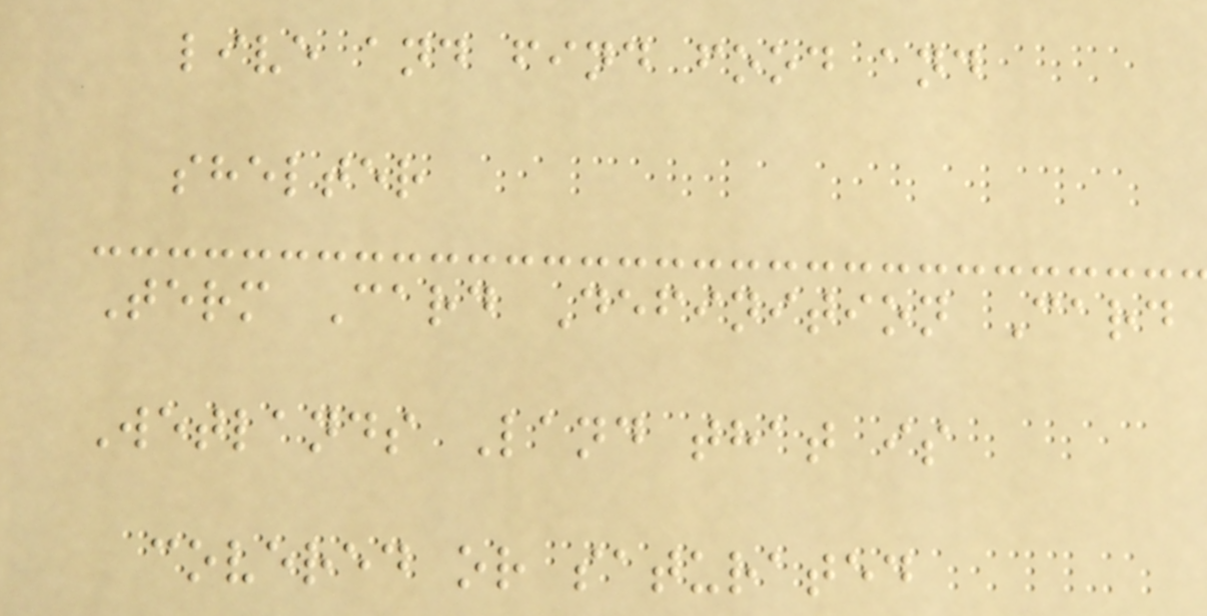live and find food and
shelter
Term Card Definition Card
Wetlands Land that is
covered or saturated
